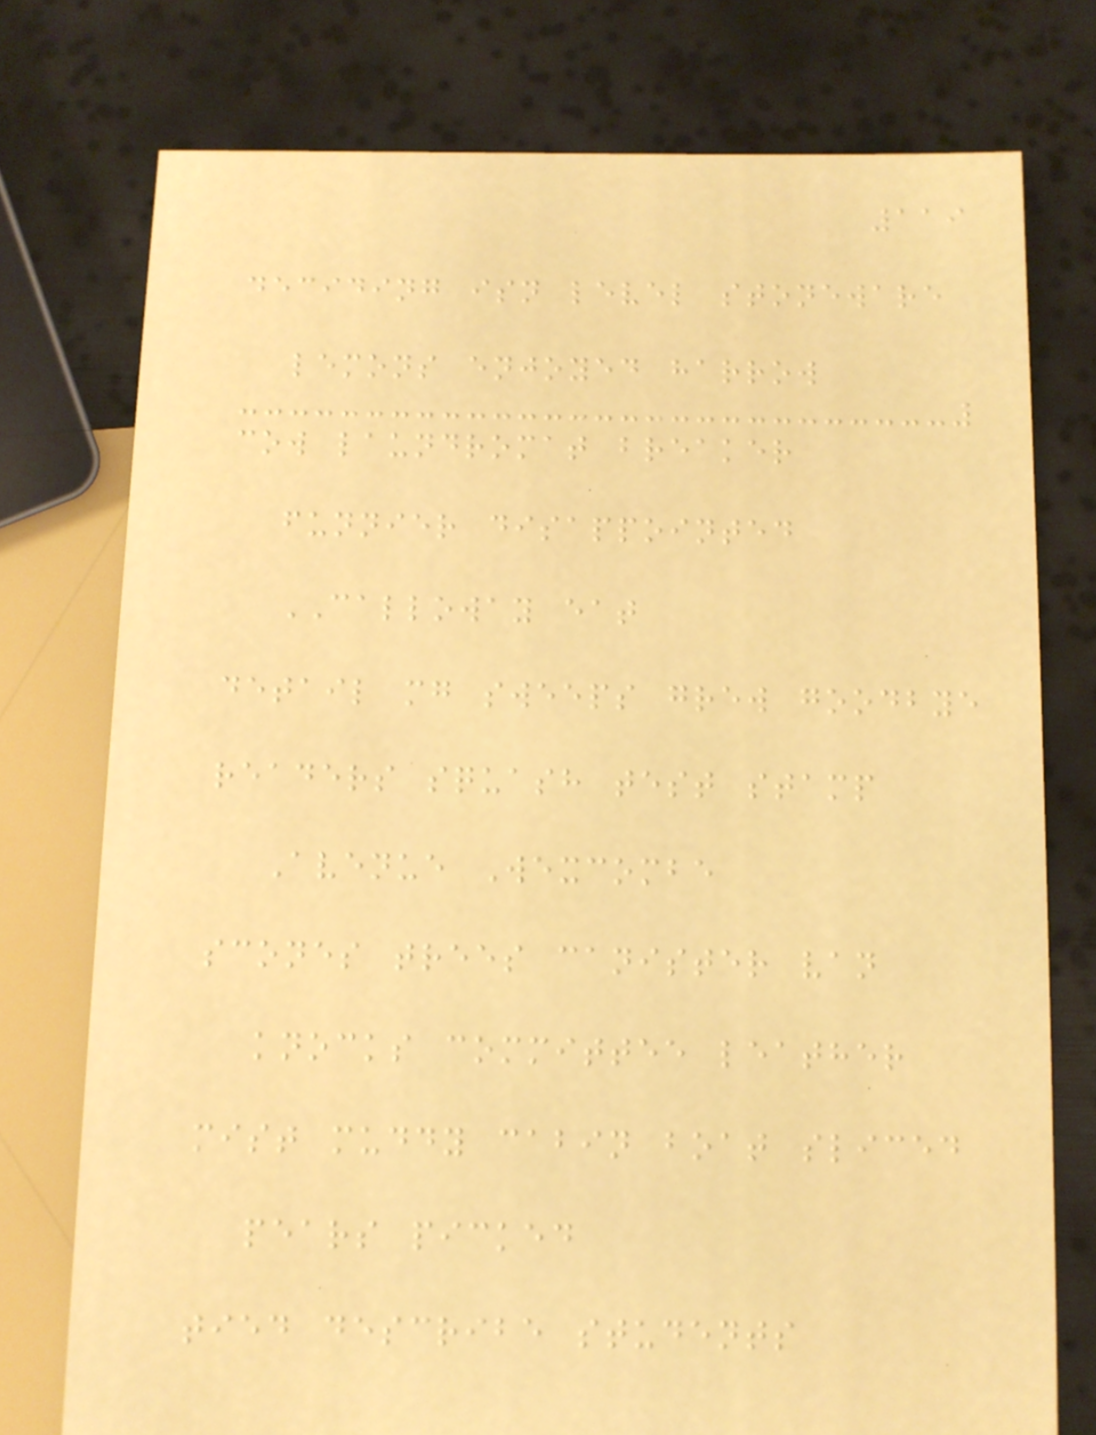119
deciding isn level stoneware
lemons enjoyed harrow
cow laundromat breaker
funnier disappointed
CALLOWAY eat
detail mg sweeps grew goodbye
readers squash test stamp
Avenue Wexcombe
scones trees canister van
knocks committee leather
mist muddy cabin boat sliced
pears picked
tied describe students
